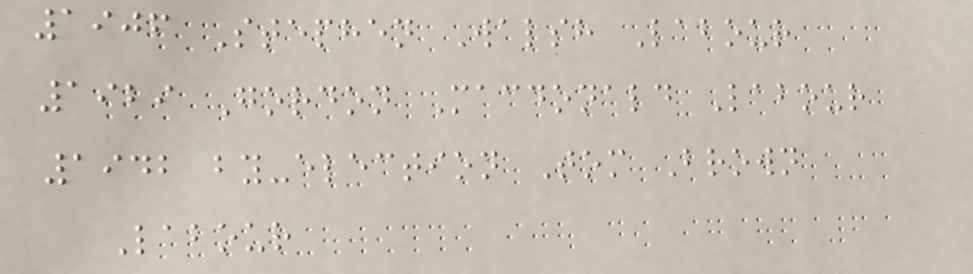1906 Stephen Walsh Labour
1929 Gordon Macdonald Labour
1942 by-election Tom Brown
Labour
